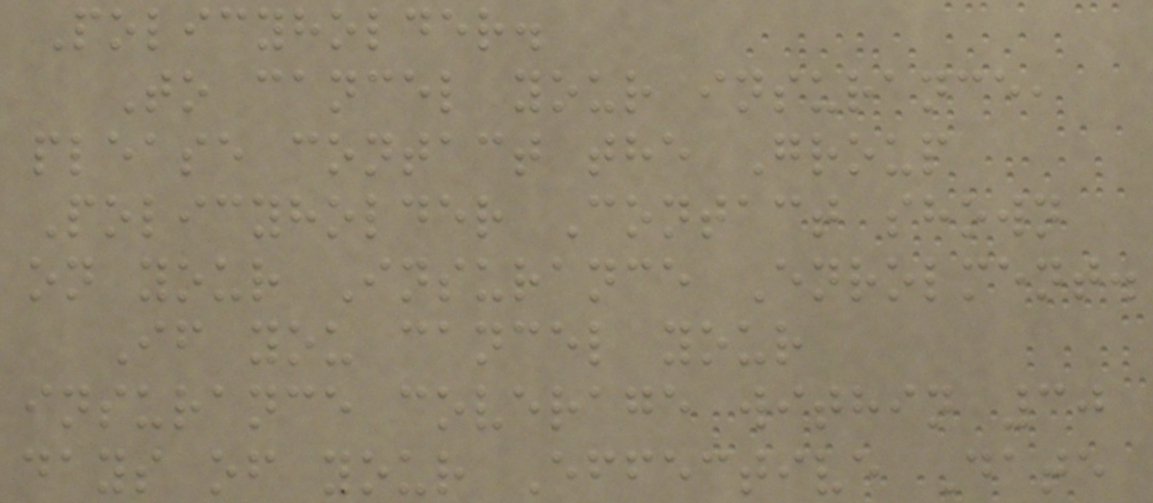Policyholder.
To cancel your insurance,
please contact the Group
Policyholder Contact shown
on your Insurance Enrolment.
If you cancel your
insurance coverage within 30
days of your Effective Date
